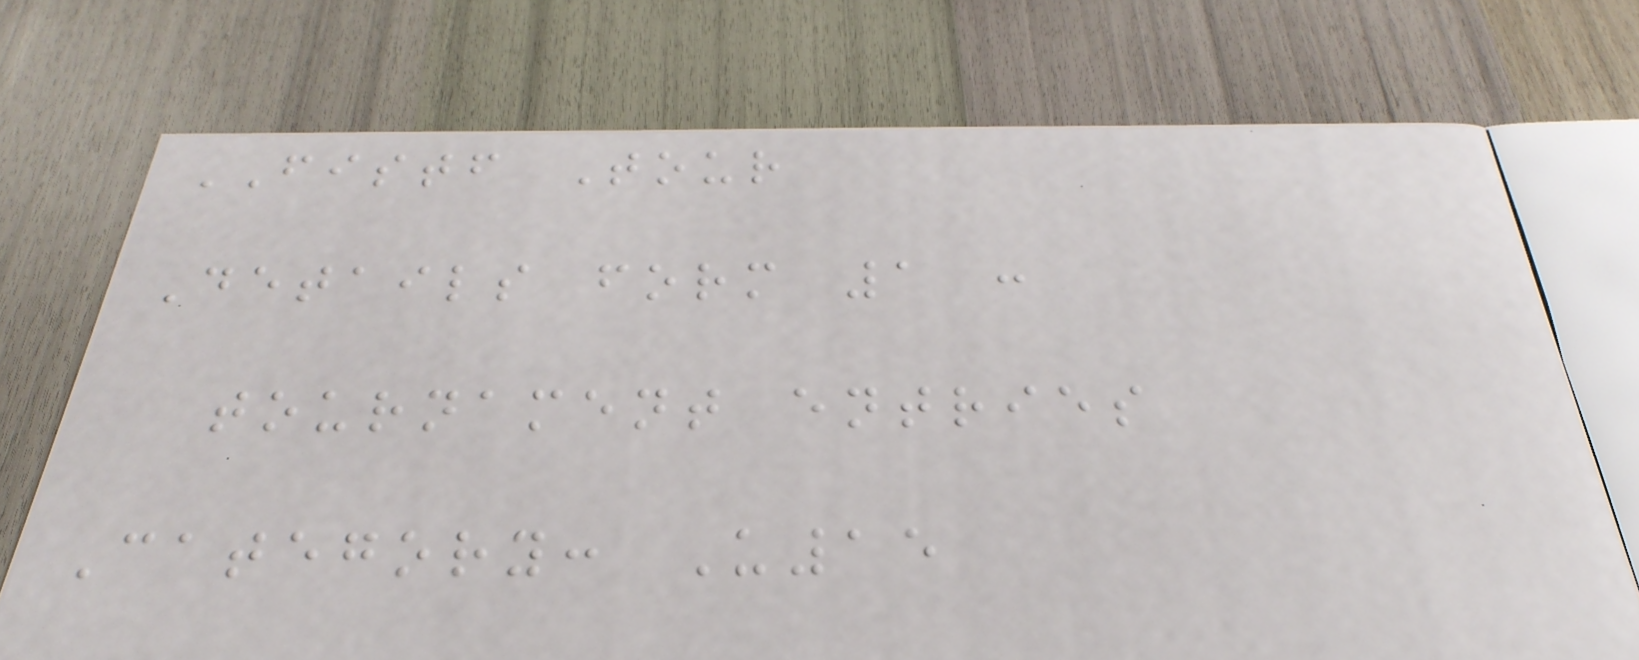FISTF Tour
Details form 1 :
tournament entries
Category: U15
